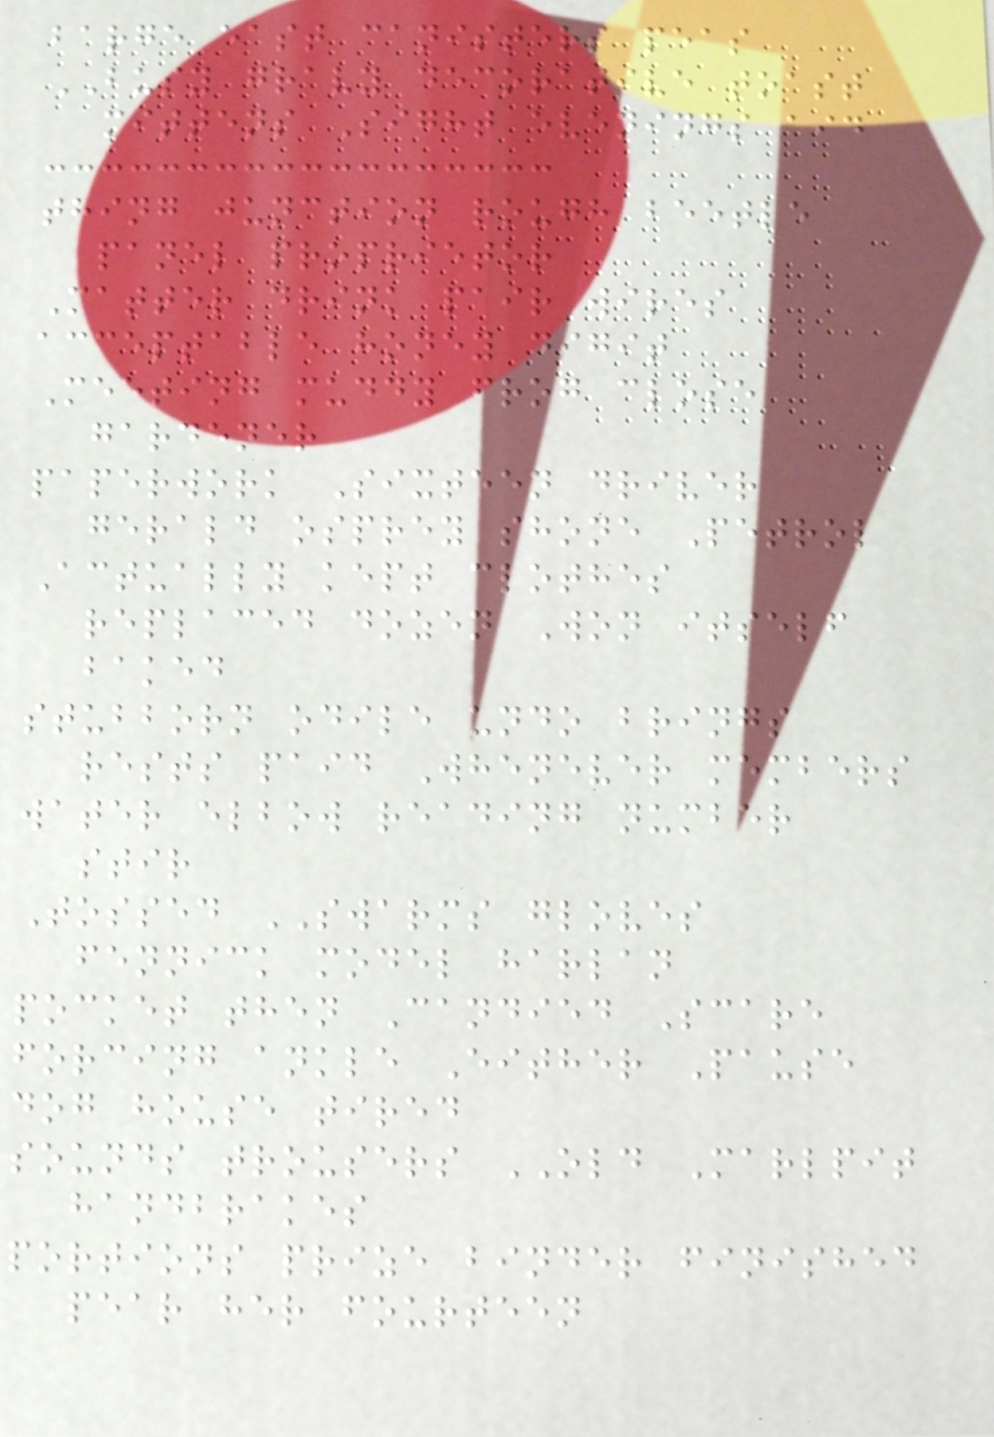barge east canisters peas
BUSY gravy decorative toast
mittens Sight evenings aid
thing junction rough beetle
panel proprietor
Matter drink pair wires
acceptable honey digit
Meeting muddy frog close
gardener
paperwork Sixteen driver
gerald osprey shone Petrol
Actually kept clothes
replaced dozen Won itself
baked
stubborn odile undo brings
rests paid Whenever members
water elbow reading number
stir
Tossed SWARMS gloves
fennick model harlan
pocket then Candied Scare
forcing ankle Either Pause
dog house tired
sounds trousers OLD Marlpit
handbrakes
portions prize binder finished
pear her fourteen
